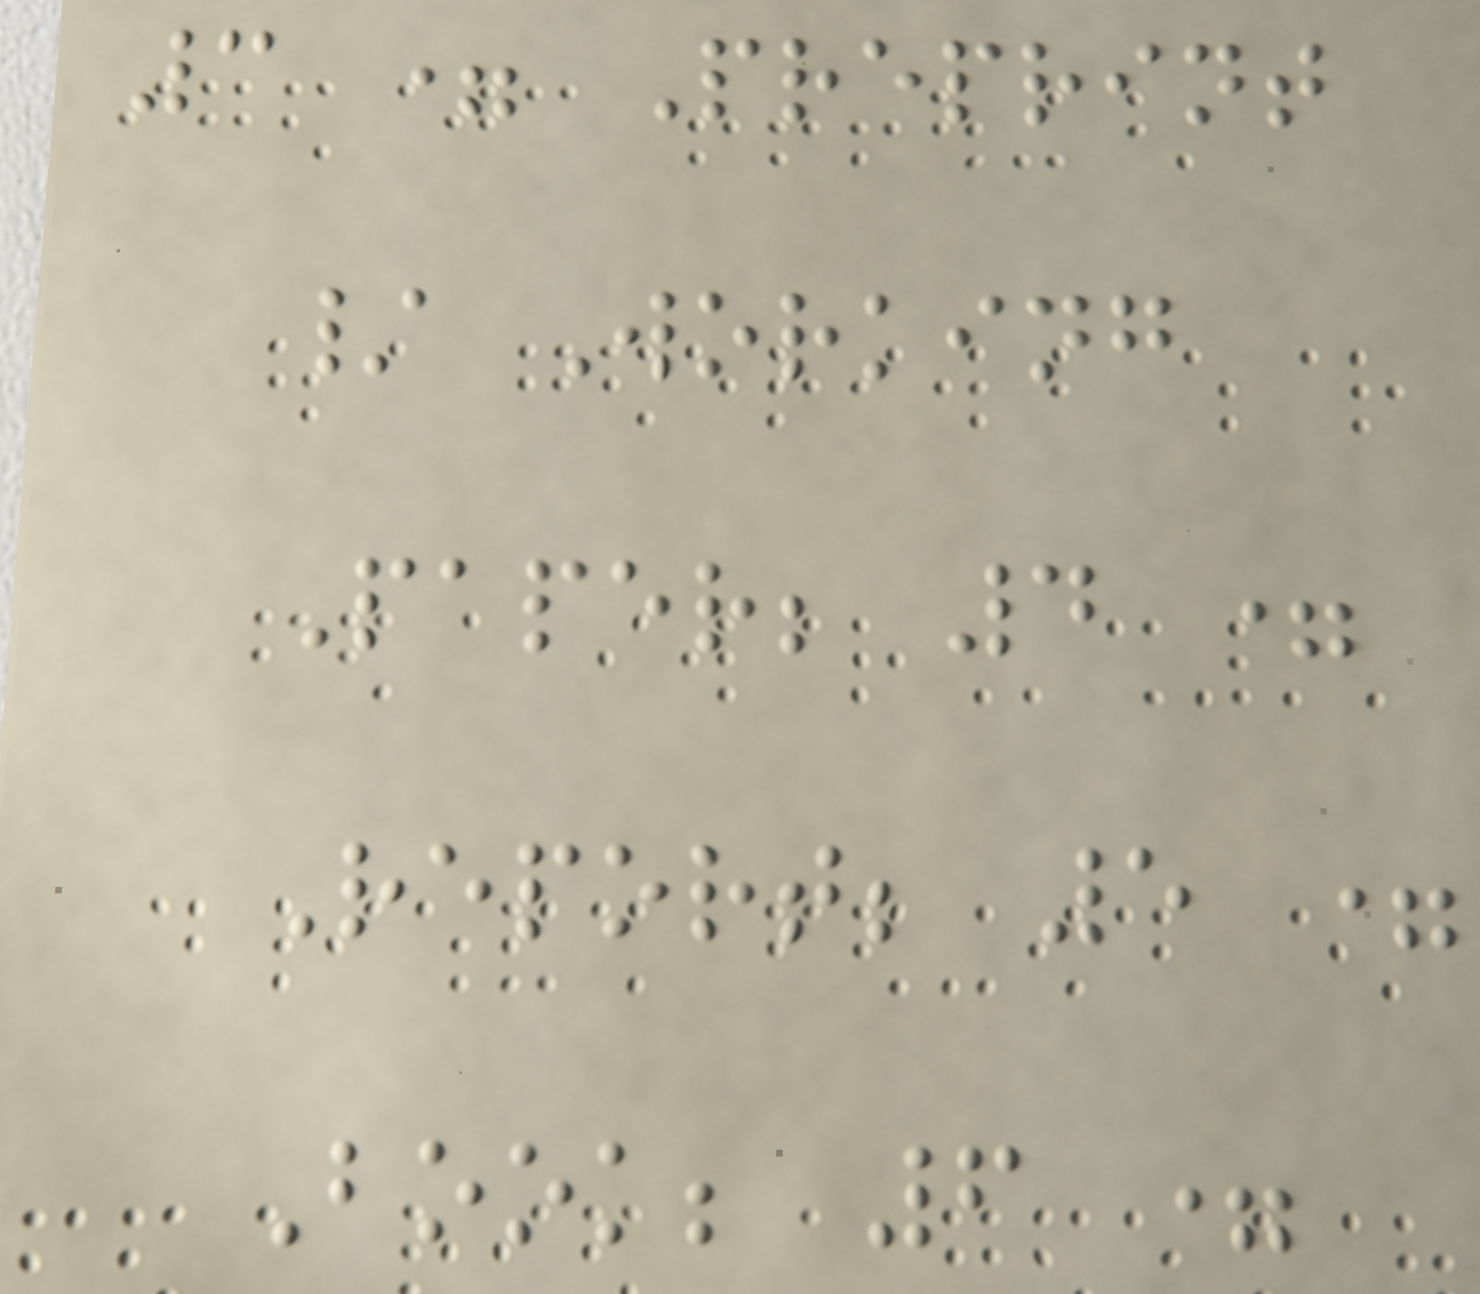3 = Preprint
/ Working
Paper; 4 =
Report; 5 =
Book; 6 =
